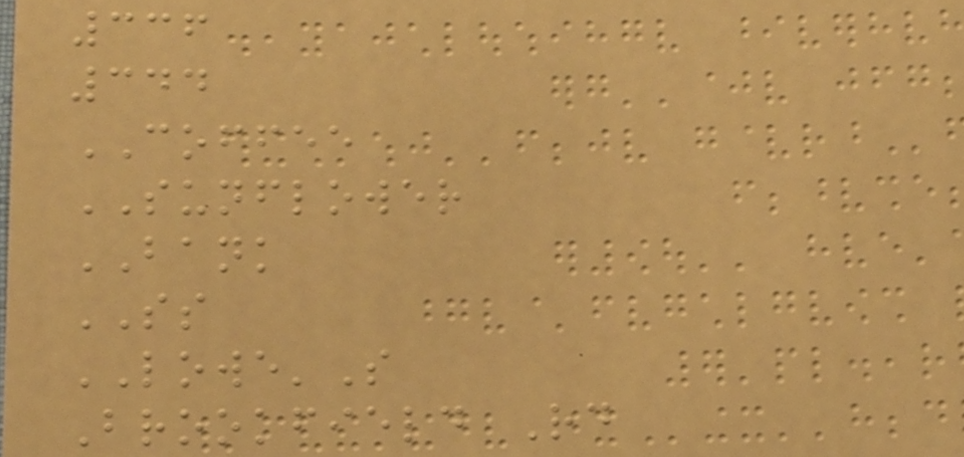336
344
COFFEE
SUNFLOWER
BANK
SS
LOWE'S
Brookfield Rd
